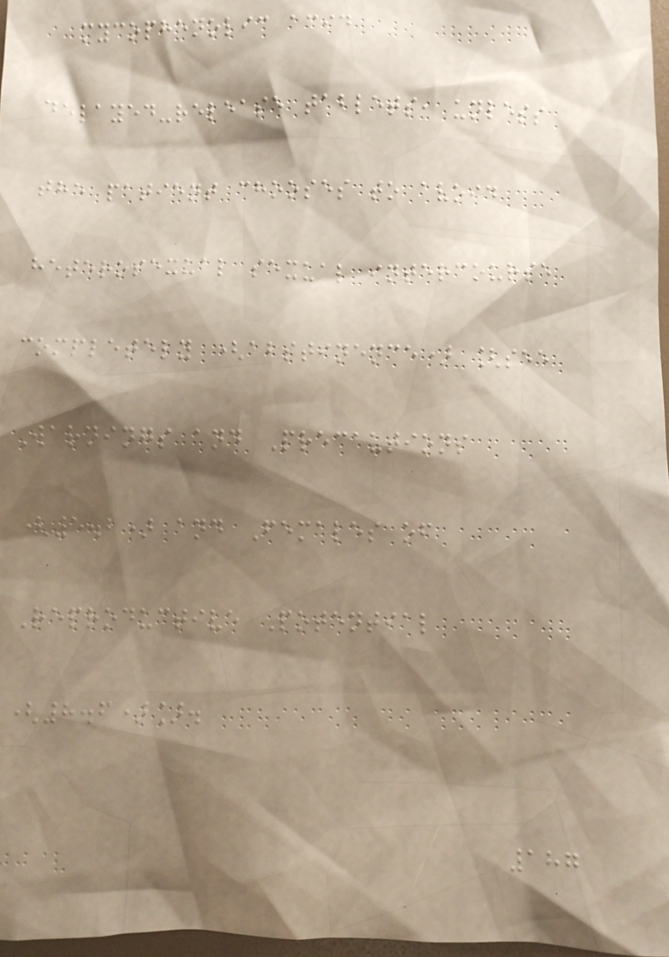mycophenolic acid
delayed-release tablets, unless
the patient chooses to avoid
heterosexual sexual intercourse
completely (abstinence) [see
Warnings and Precautions
(5.2) and Females of
Reproductive Potential
(8.6)].
187
